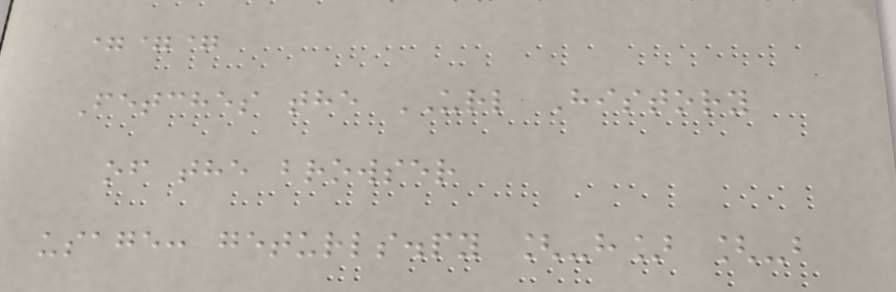===
Fetches the URL History
of the browser
usage: geturls.py [-h] [-b
